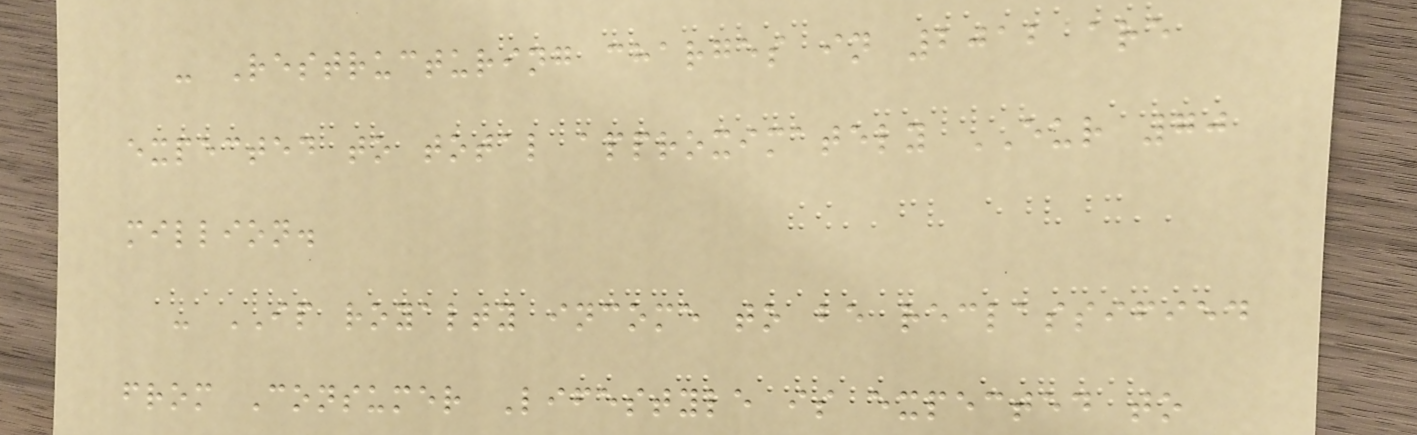- Restructuring charges in 2012 are
expected to total approximately EUR 70
million.
- IP royalty income to be reclassified
from Consumer Lifestyle is expected to
